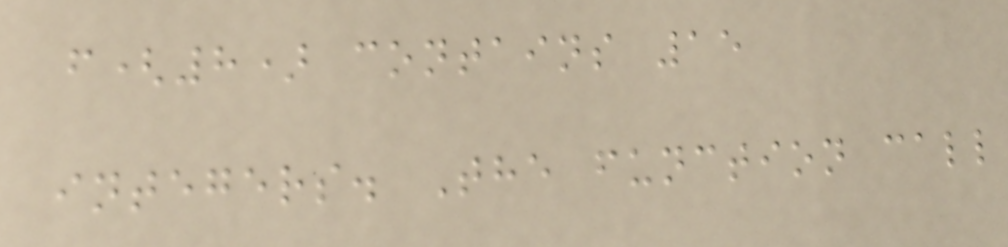f(8) contains 15
integers. The function call
